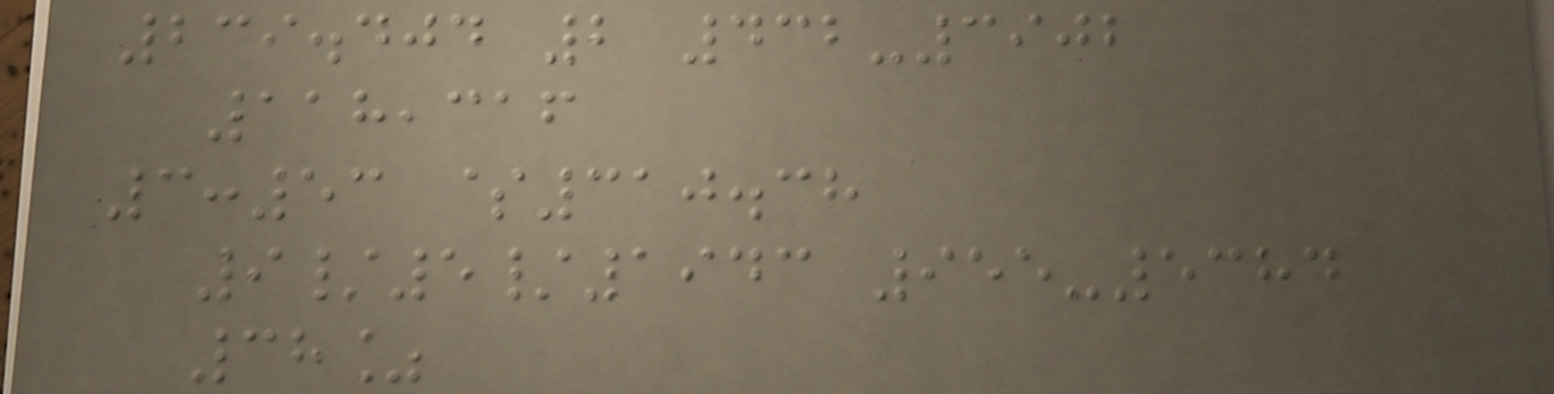239.404 2 432-3902
118,316
3:53 $310.38
9/5/1943 955-5384
38%
